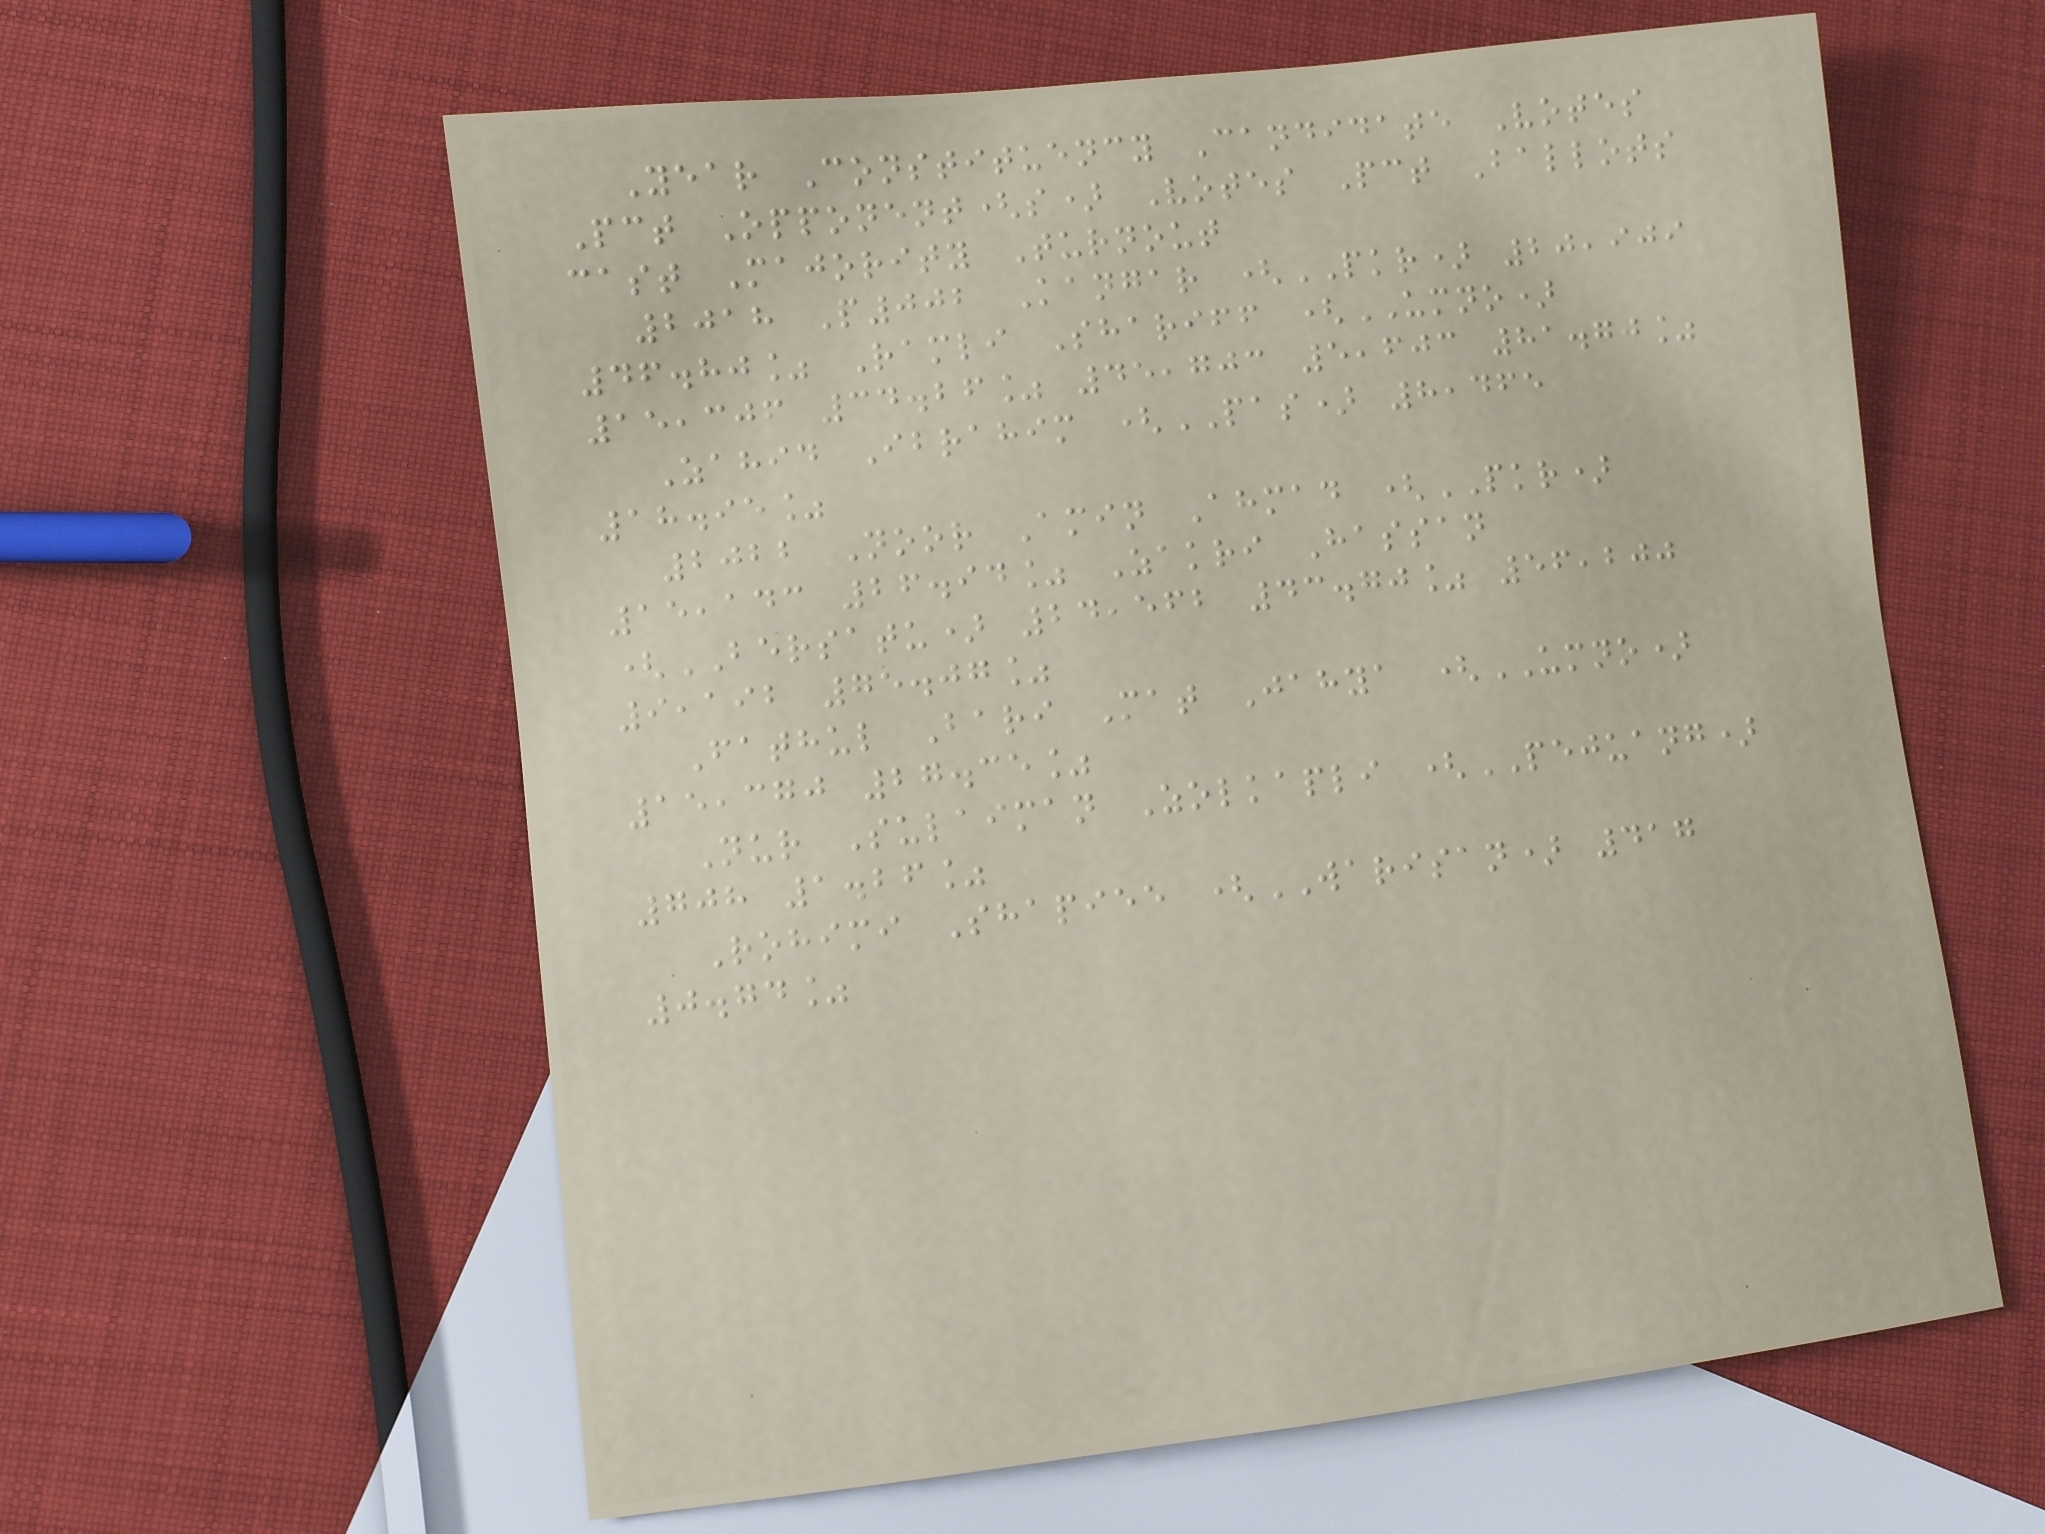Year Constituency Candidate Votes
Pct Opponent(s) Votes Pct Ballots
cast Majority Turnout
2018 P002 Kangar (PKR) 20,909
46.80% Ramli Shariff (UMNO)
15,306 34.26% 45,703 5,603 81.70%
Zahid Ibrahim (PAS) 8,465
18.95%
2022 Noor Amin Ahmad (PKR)
15,143 26.94% Zakri Hassan
(BERSATU) 24,562 43.70% 56,200
9,192 75.07%
Fathul Bari Mat Jahya (UMNO)
15,370 27.35%
Nur Sulaiman Zolkapli (PEJUANG)
708 1.26%
Rohimi Shapiee (WARISAN) 417
0.74%
